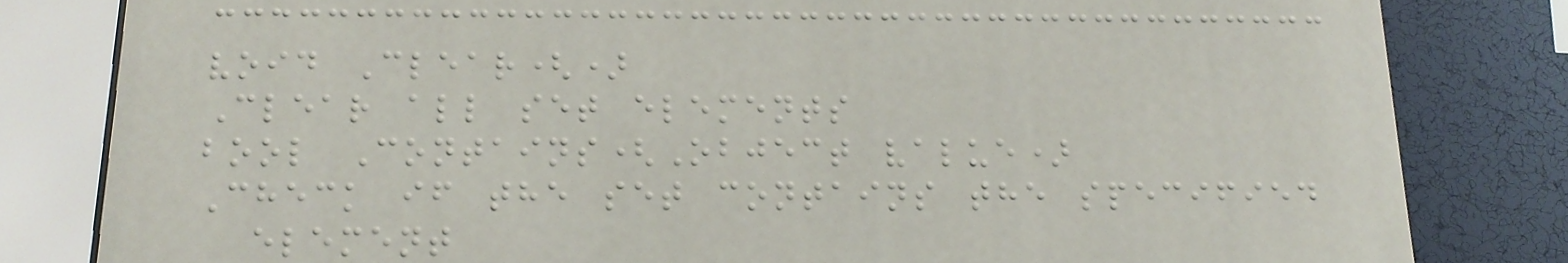void Clear()
Clear all set elements
bool Contains(Object value)
Check if the set contains the specified
element
